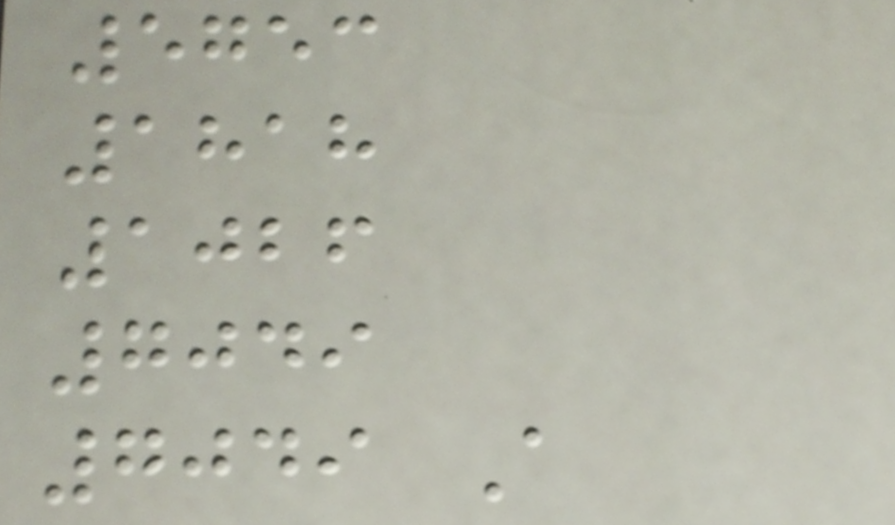5753
1818
1026
7049
7049 A
